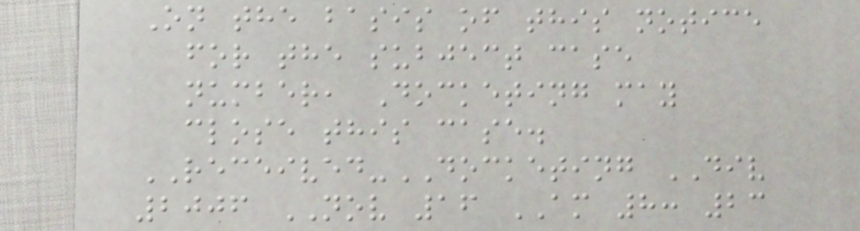On the basis of this notice
for the subject case
number, Docketing may
close this case.
RECEIVED-DOCKETING DIV
2006 NOV 16 AM 8: 23
